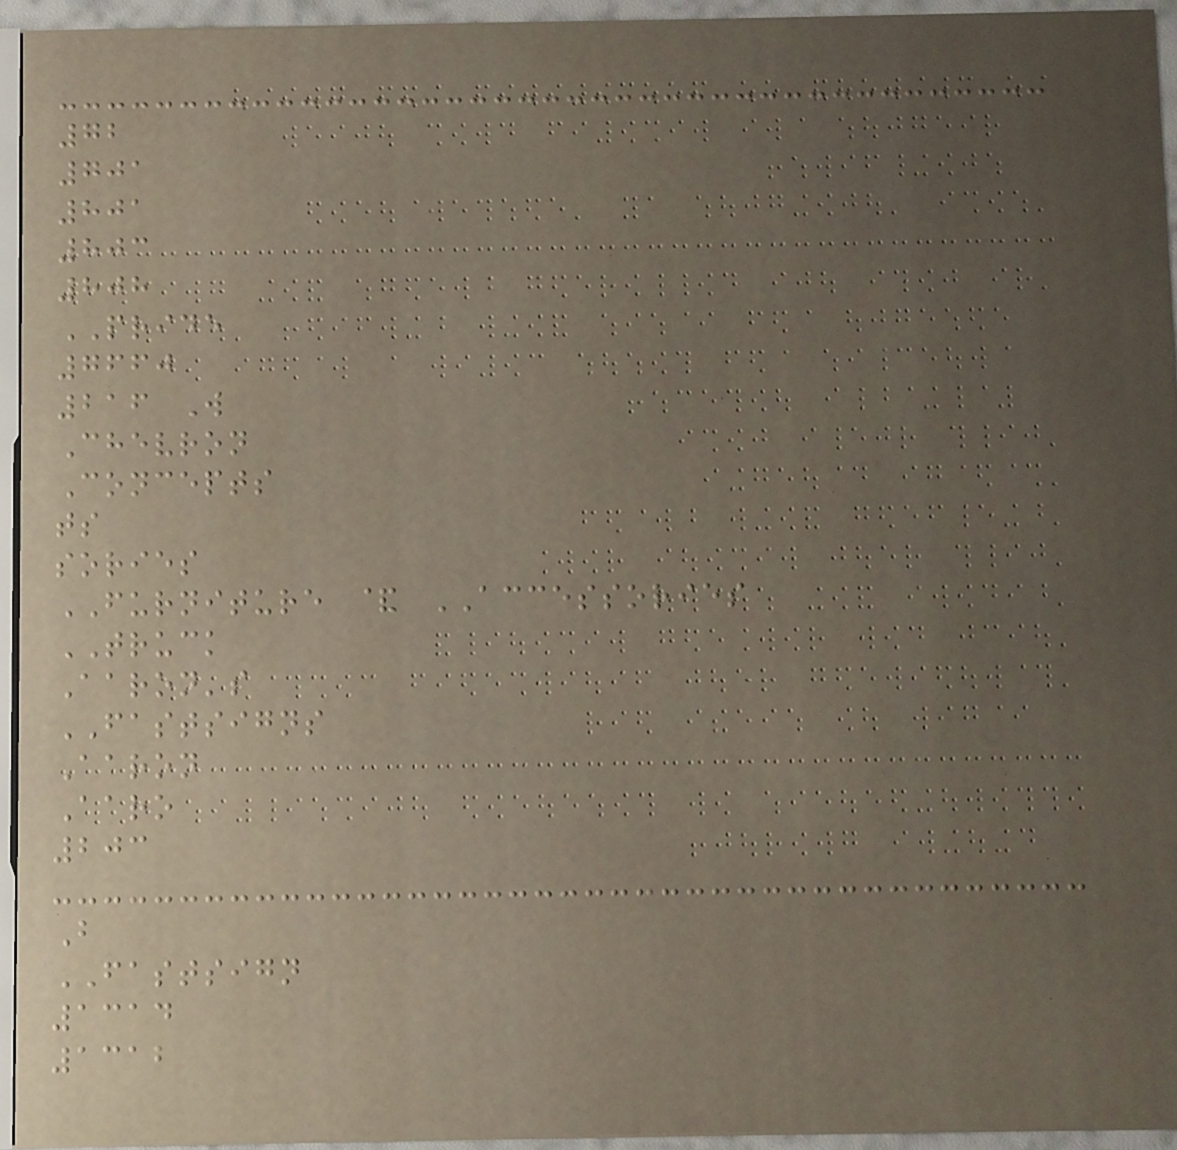72
701
801
803
808
PRIDE
7660
216 W
Chevron
Concepts
ts
sories
FURNITURE & ACCESSORIES
TRUCK
Aaron's
FASTSIGNS
Aaron
Aaro
203
B
FASTSIGN
1314
1312
